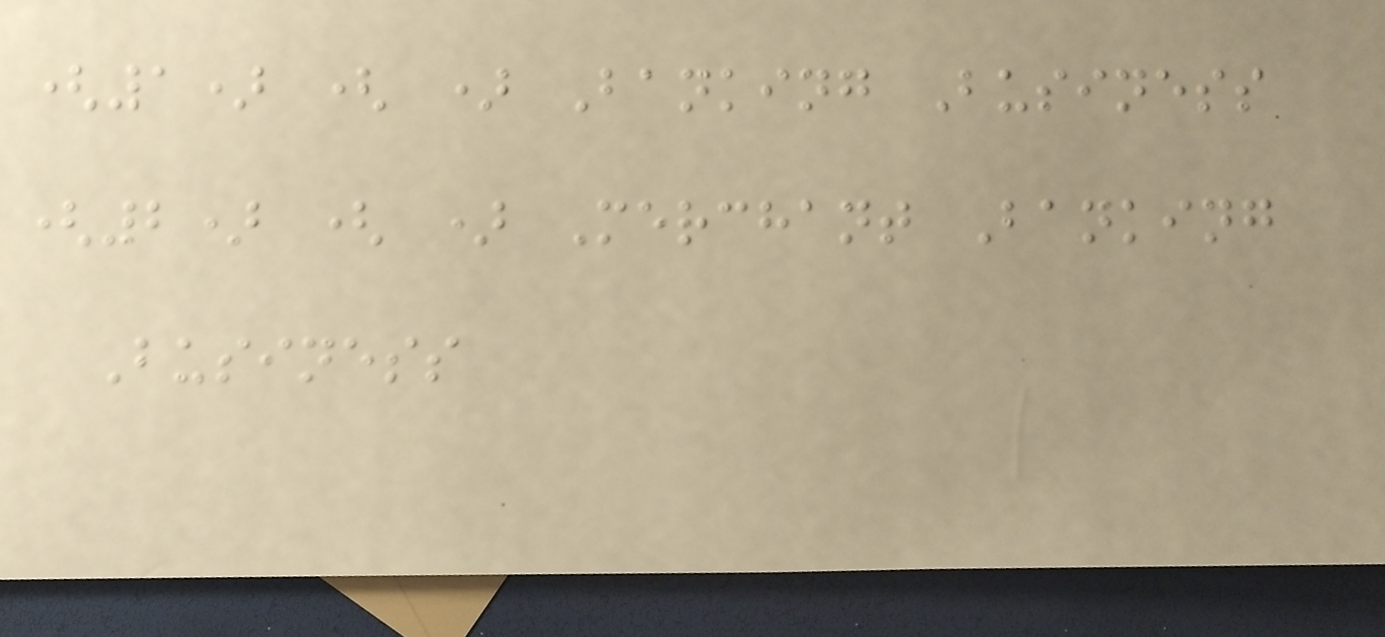(1) ( ) Banking Business
(2) ( ) Merchant Banking
Business
